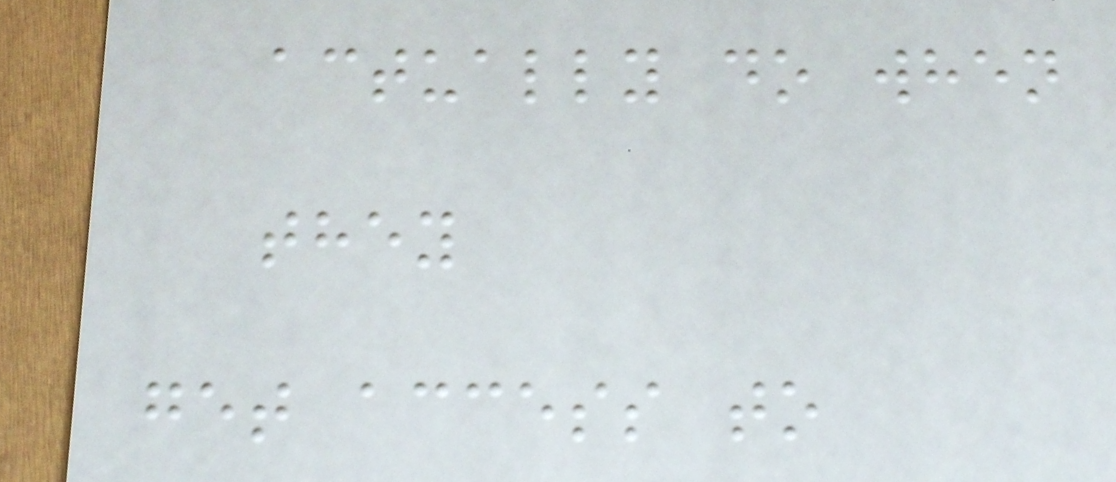actually do when
they
get access to
